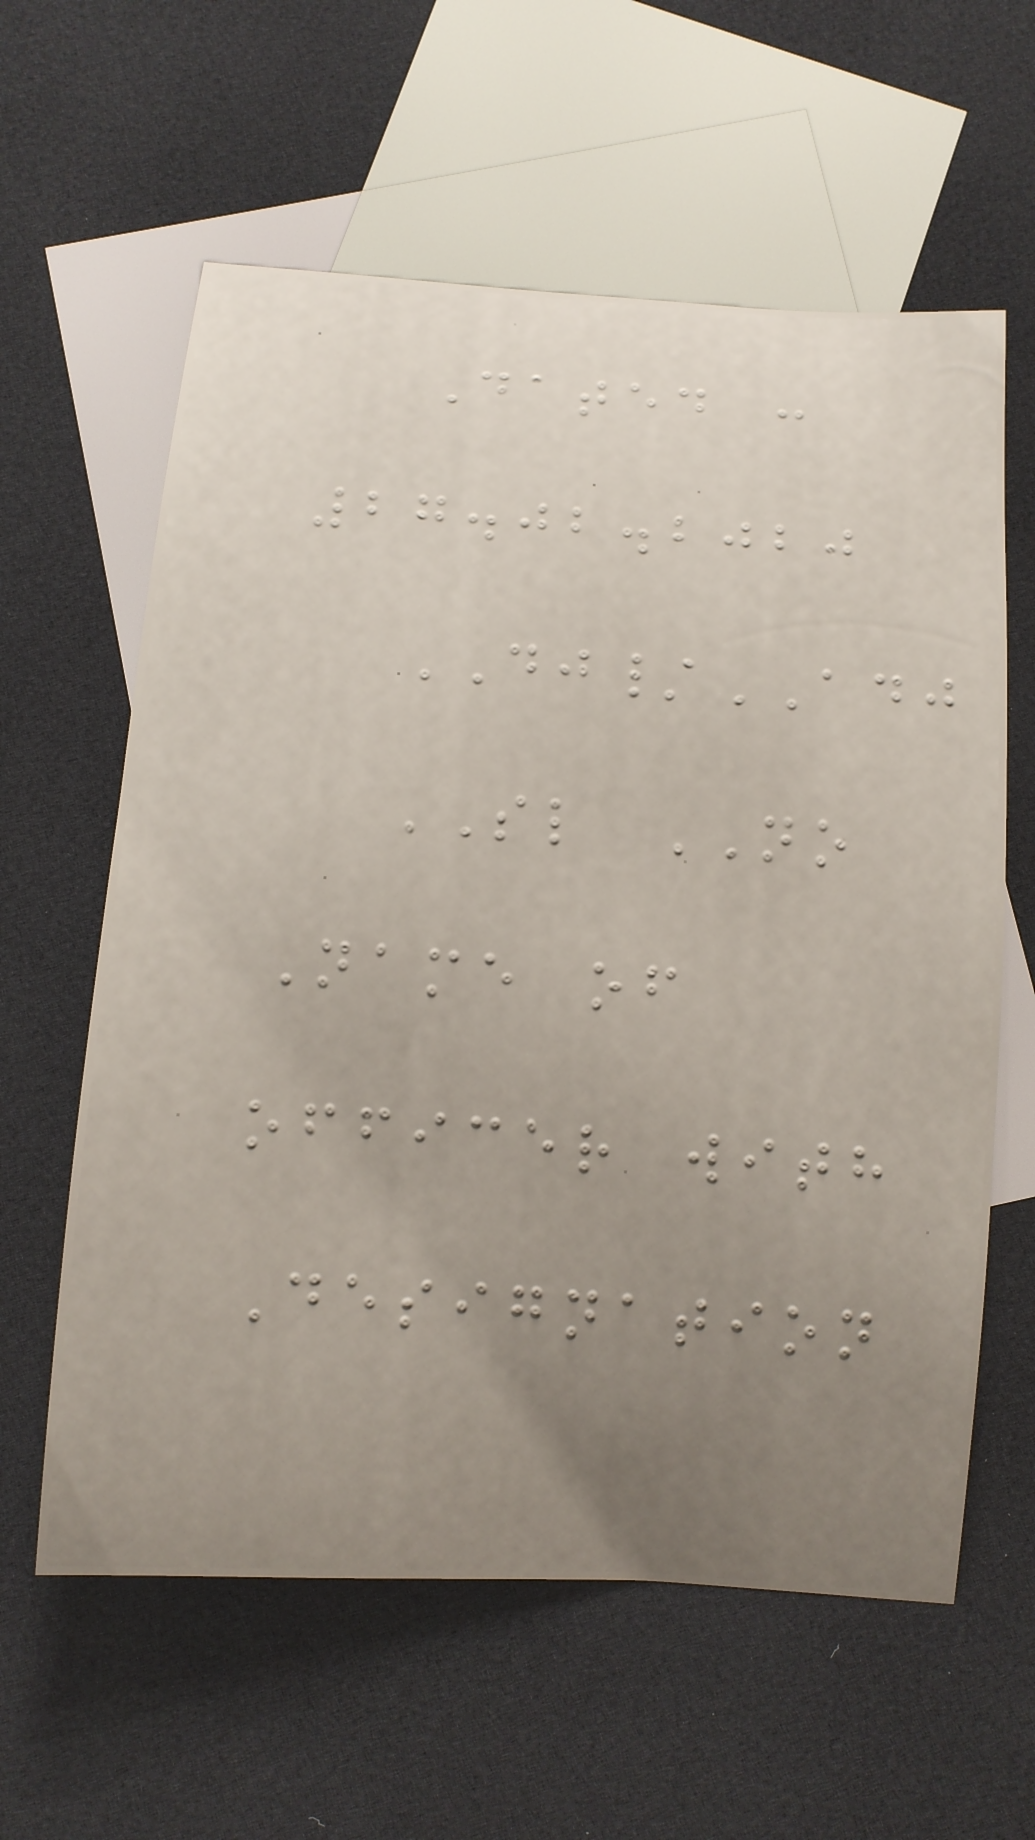Dated :
27.02.2020
DJ/ADJ
SL NO
Name of
officer with
Designation
